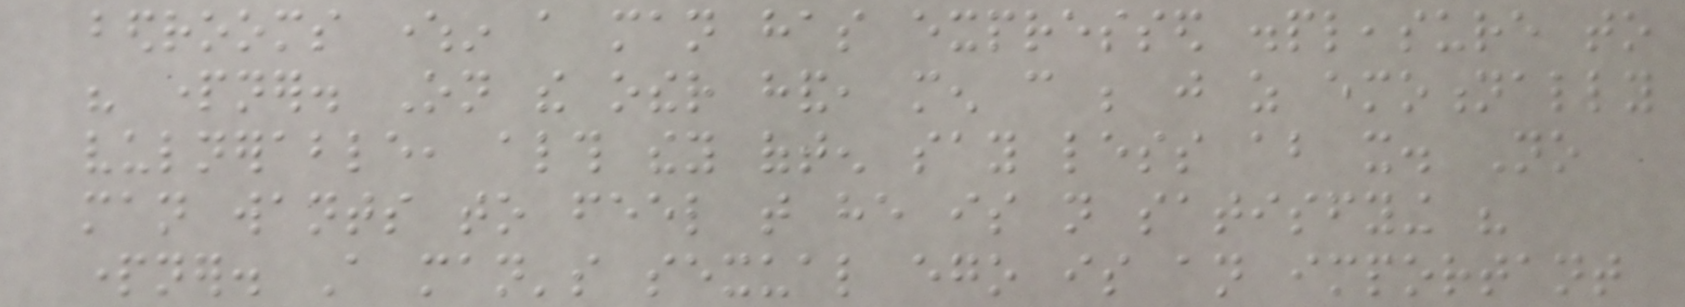bedrooms wherein a man has expressed displeasure to
his partner. On the other hand, men can be just as emotionally
vulnerable, although they often say less about it. No
man wants to feel that he is not satisfying his
partner. A man's sexual ego is an important
